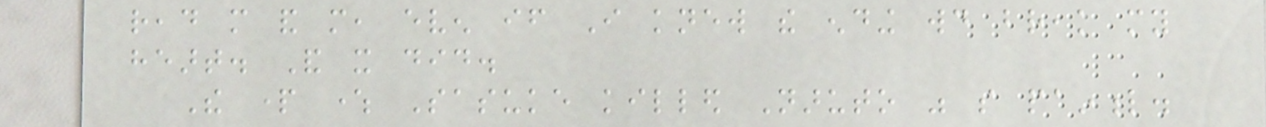read more and more, even if I knew the ending would break my
heart. And it did.
The part where Sasuke killed Naruto was so painful.
